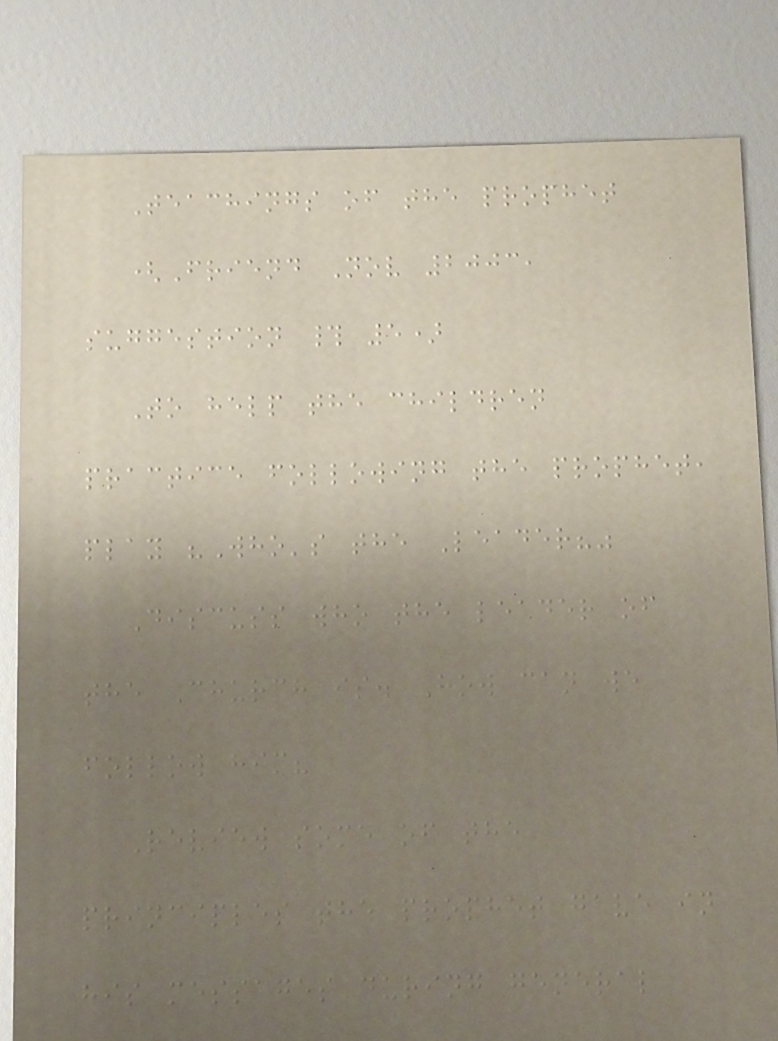Teachings of the prophet
(Friend Nov 2003,
suggestion # 5)
To help the children
practice following the prophet,
play "Who's the Leader?"
Discuss who the leader of
the Church is. How can we
follow him?
Review some of the
principles the prophet gave in
his messages during general
